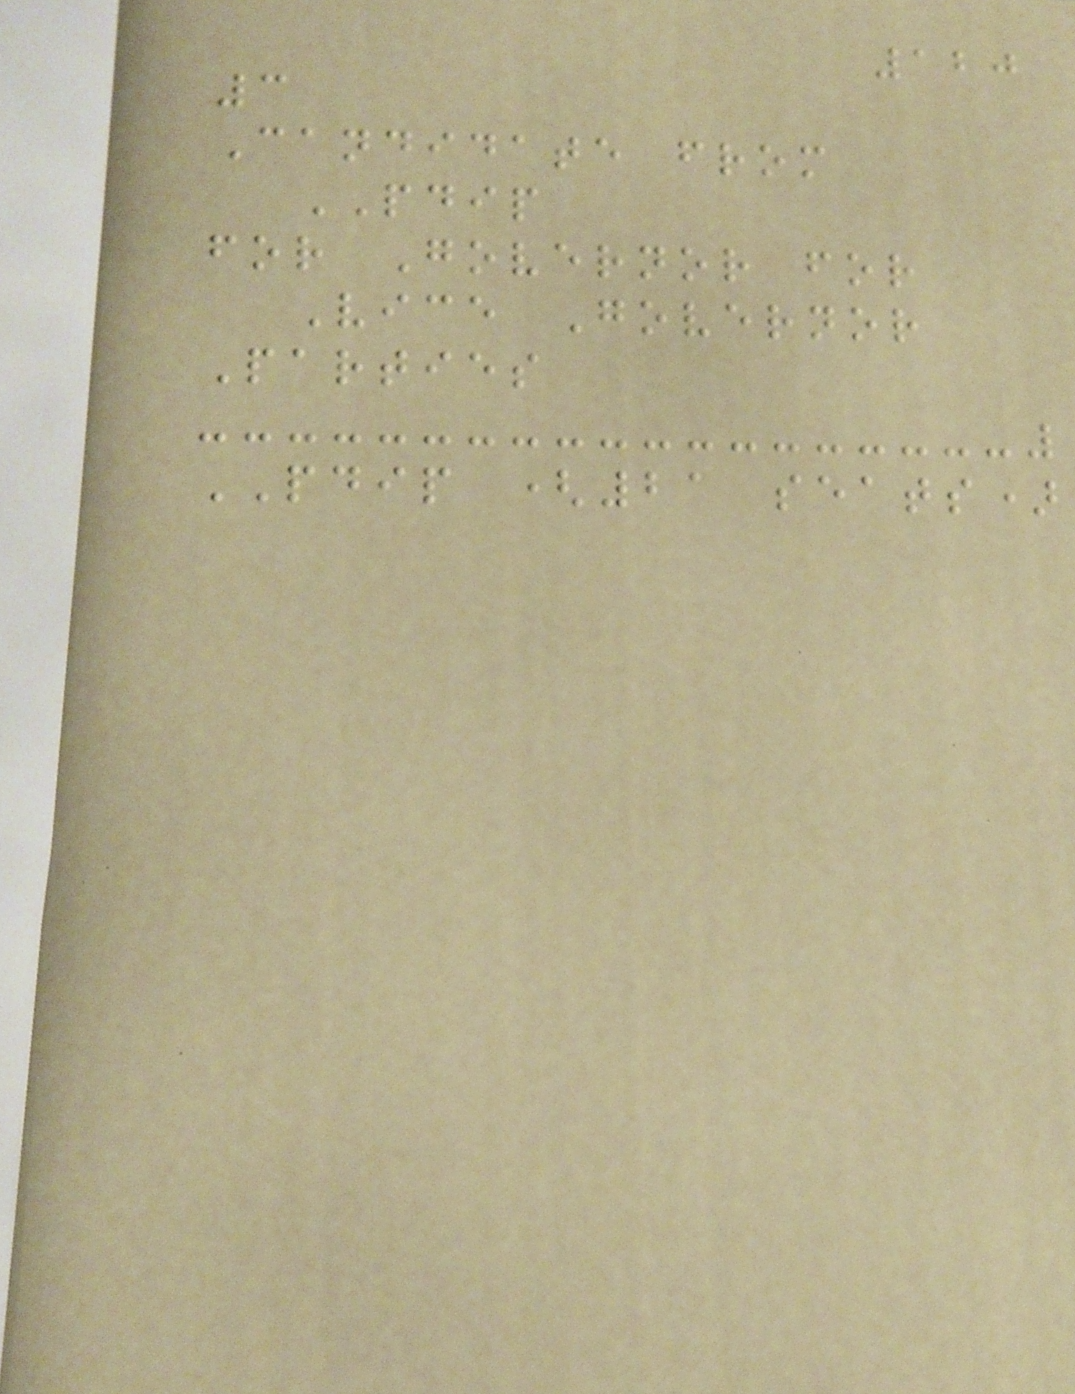120
3
Candidate from
PDIP
for Governor for
Vice Governor
Parties
PDIP (21 seats)
